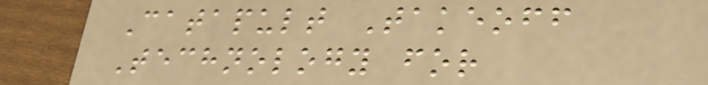Catapult Takeoff
Technology for
